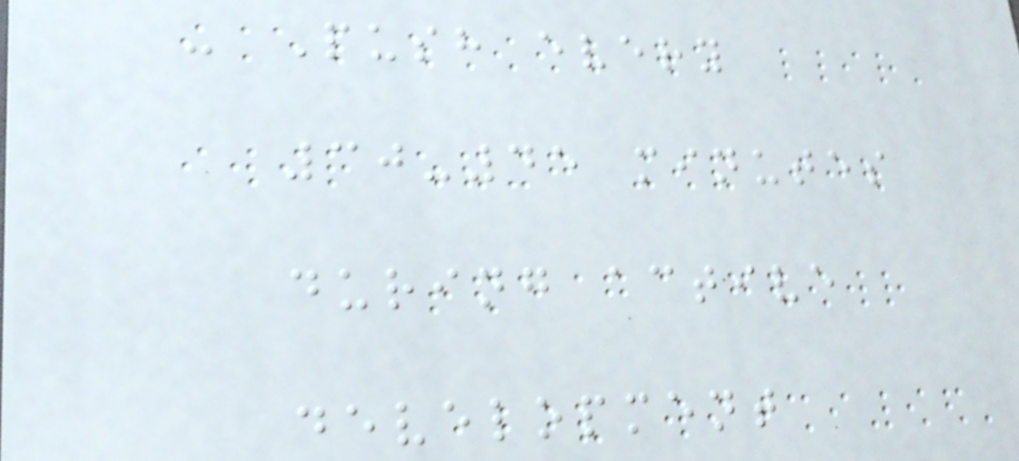- Push every
30-45 minutes
during active
development
